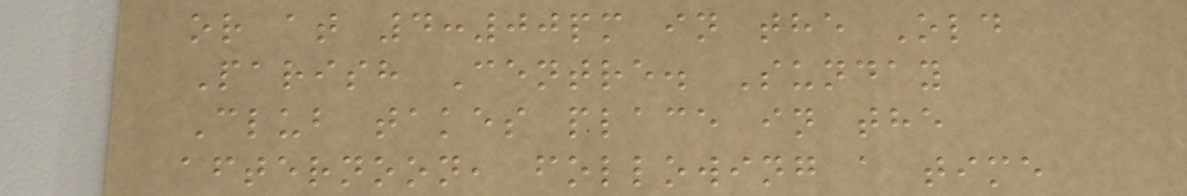or at 4:00pm in the Old
Parish Centre. Sunday
Club takes place in the
afternoon, following a time
